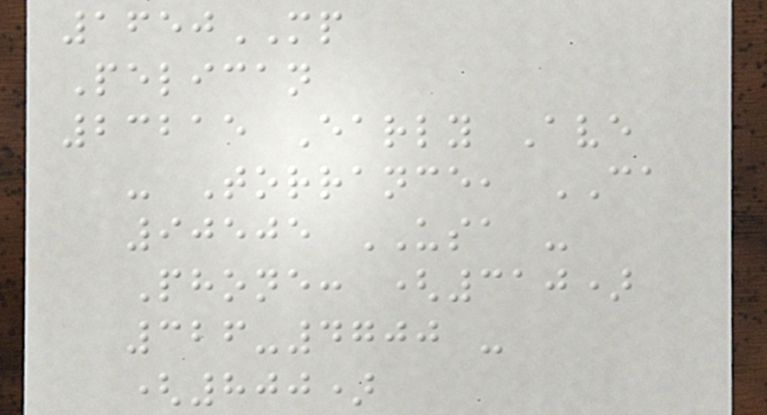1650MP
Pelican
23215 Early Ave
- Torrance, CA
90505 USA -
Phone: (310)
326-4700 -
(800)
